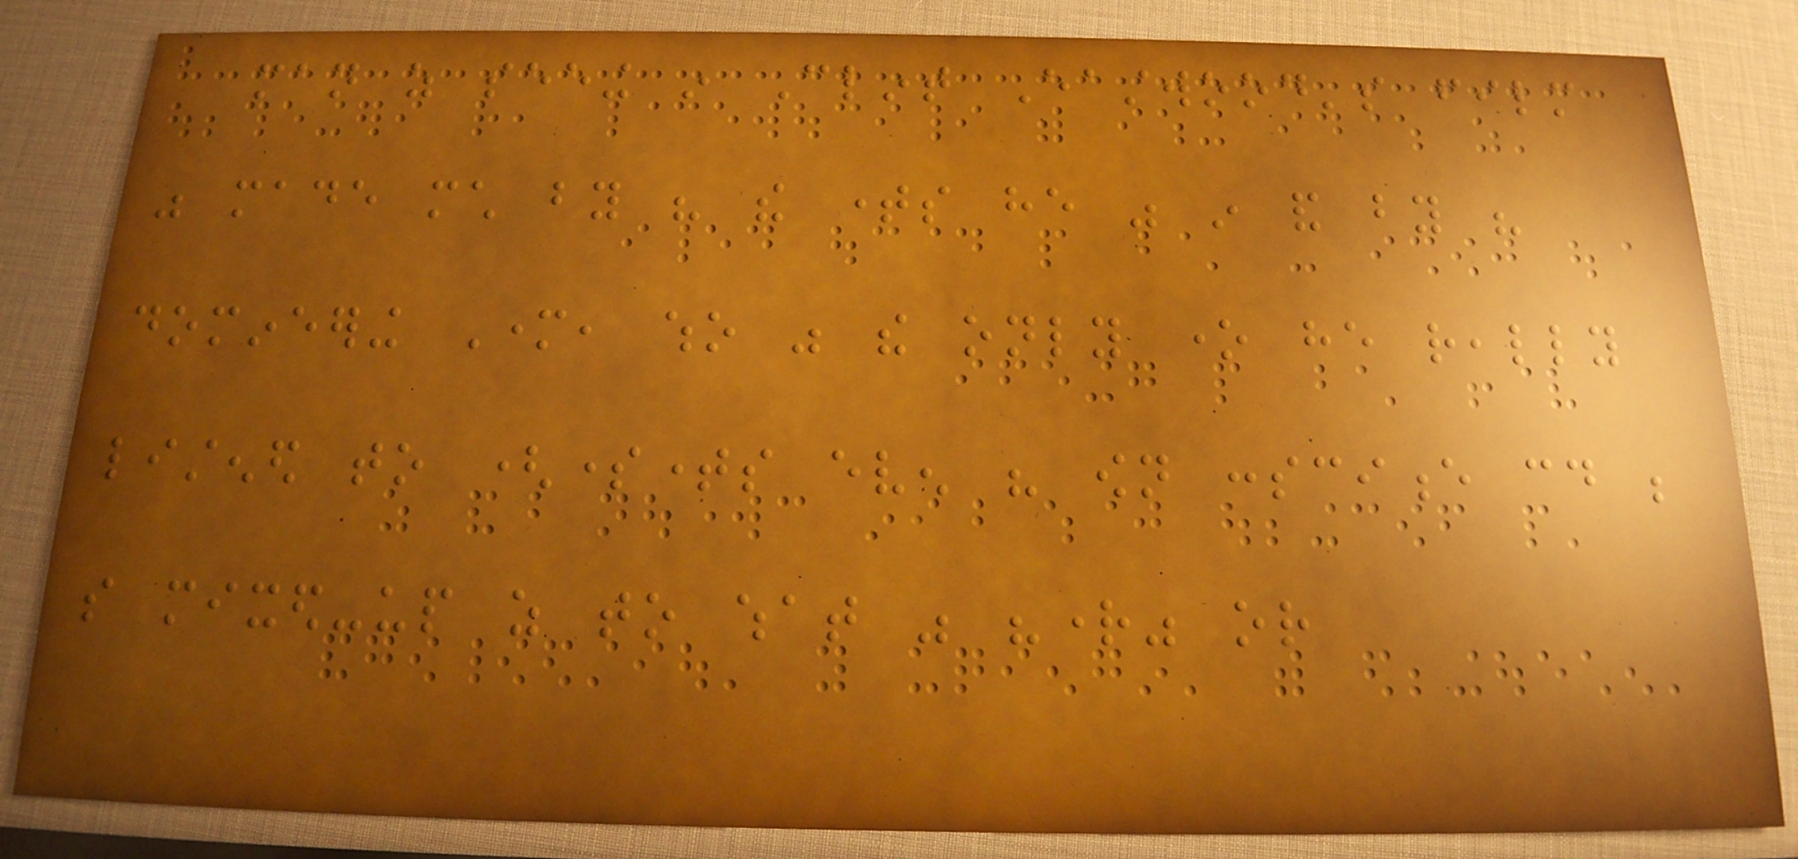man as seeing in Clint Eastwood's film
was made much by his the times he was in and by his
domineering Mother, who was the only one he really
listened to (sometimes even his own conscience could be
so mixed-up as to what was "right" or
